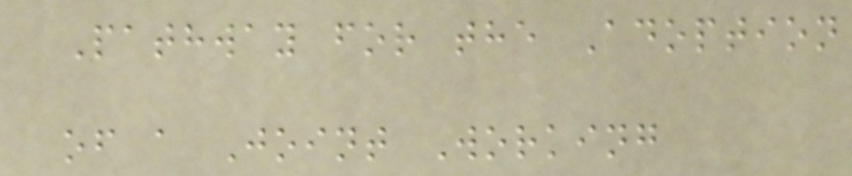Pathway for the Adoption
of a Joint Working
